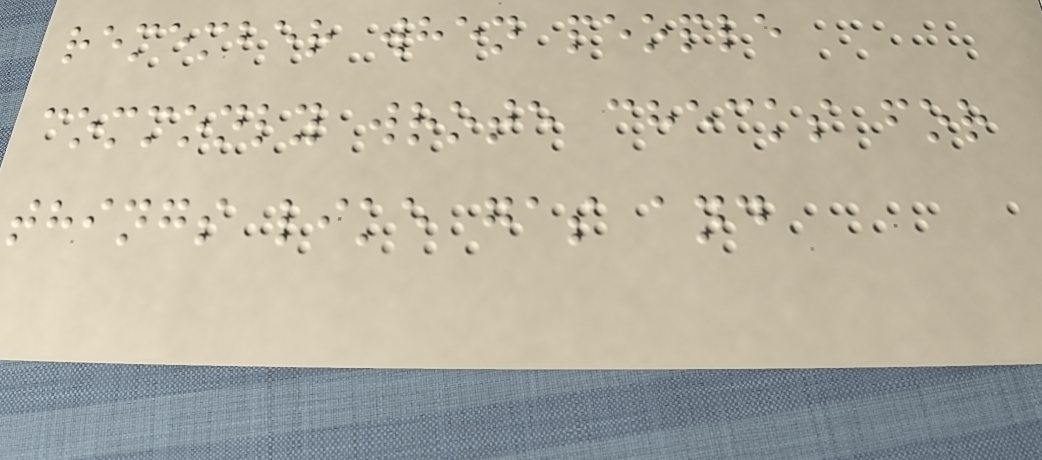remember when people
commonly wrote checks for
things like gas and
